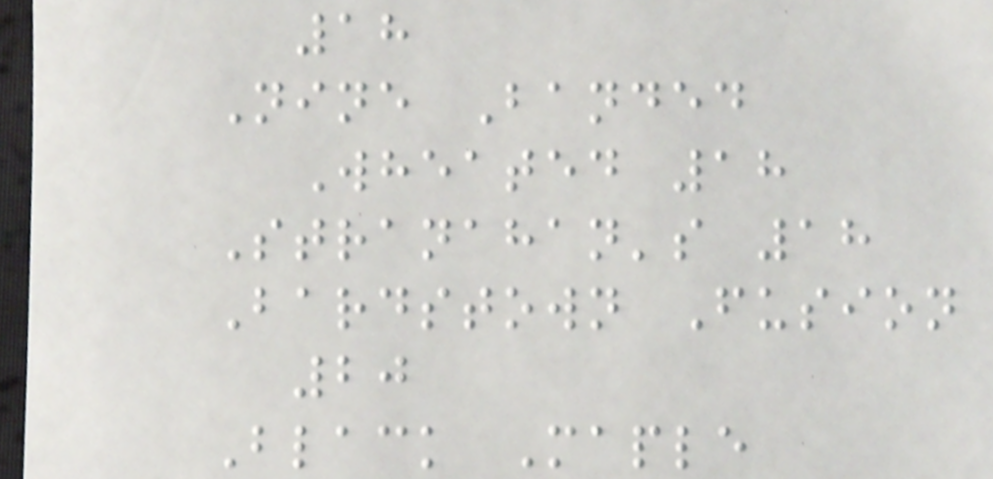18
Nine Banded
Wheated 18
Stranahan's 18
Bardstown Fusion
20
Black Maple
